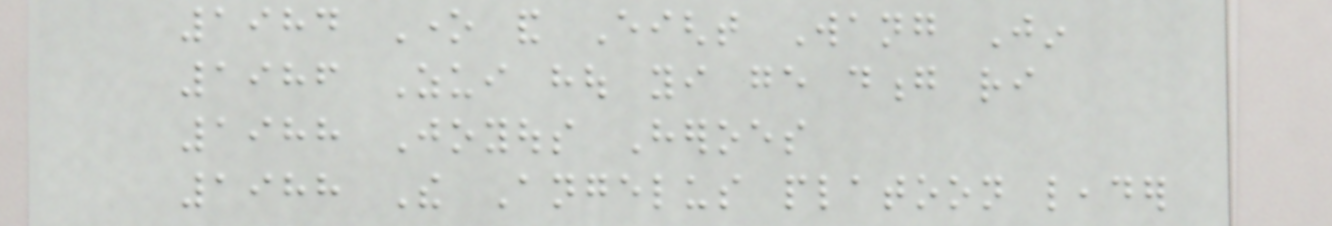1984 One and Eight Wang Jin
1986 Zui hou yi ge dong ri
1988 Joyous Heroes
1988 The Angelus platoon leader
